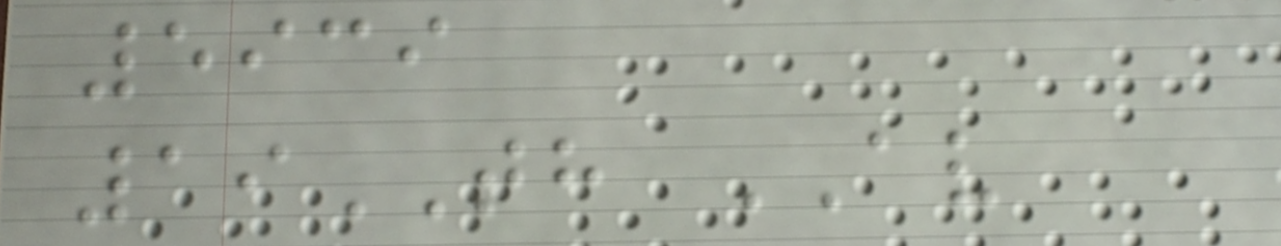5939
19TH AV
